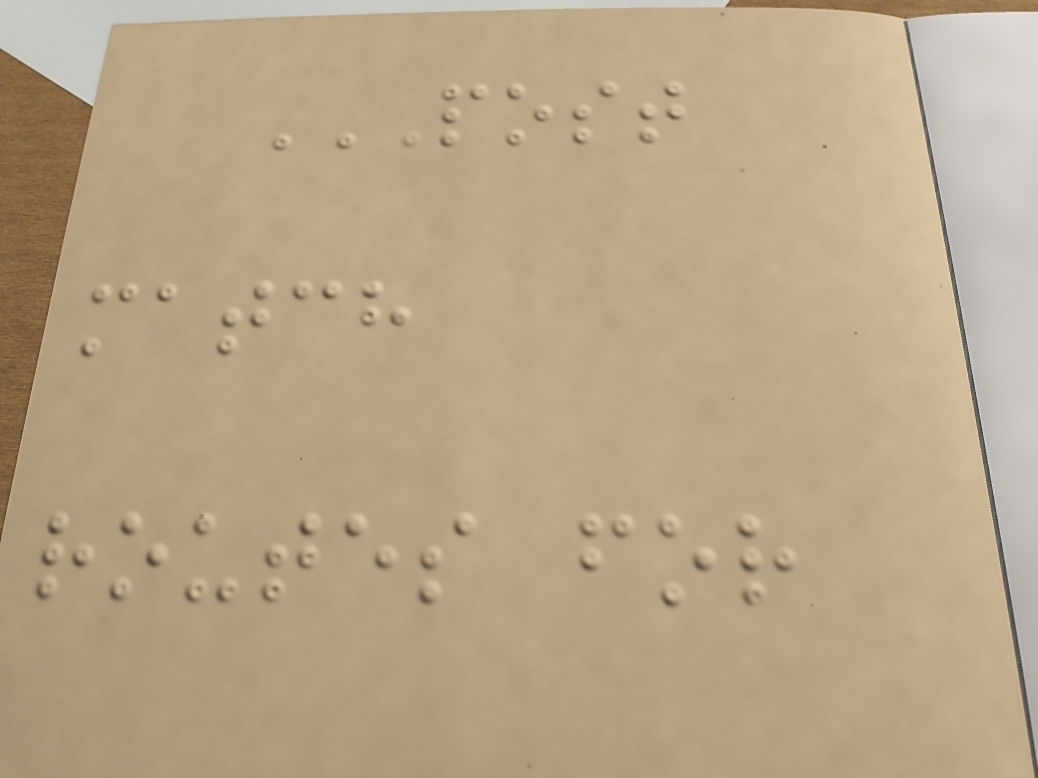POST
MATCH
ROUTES FOR
